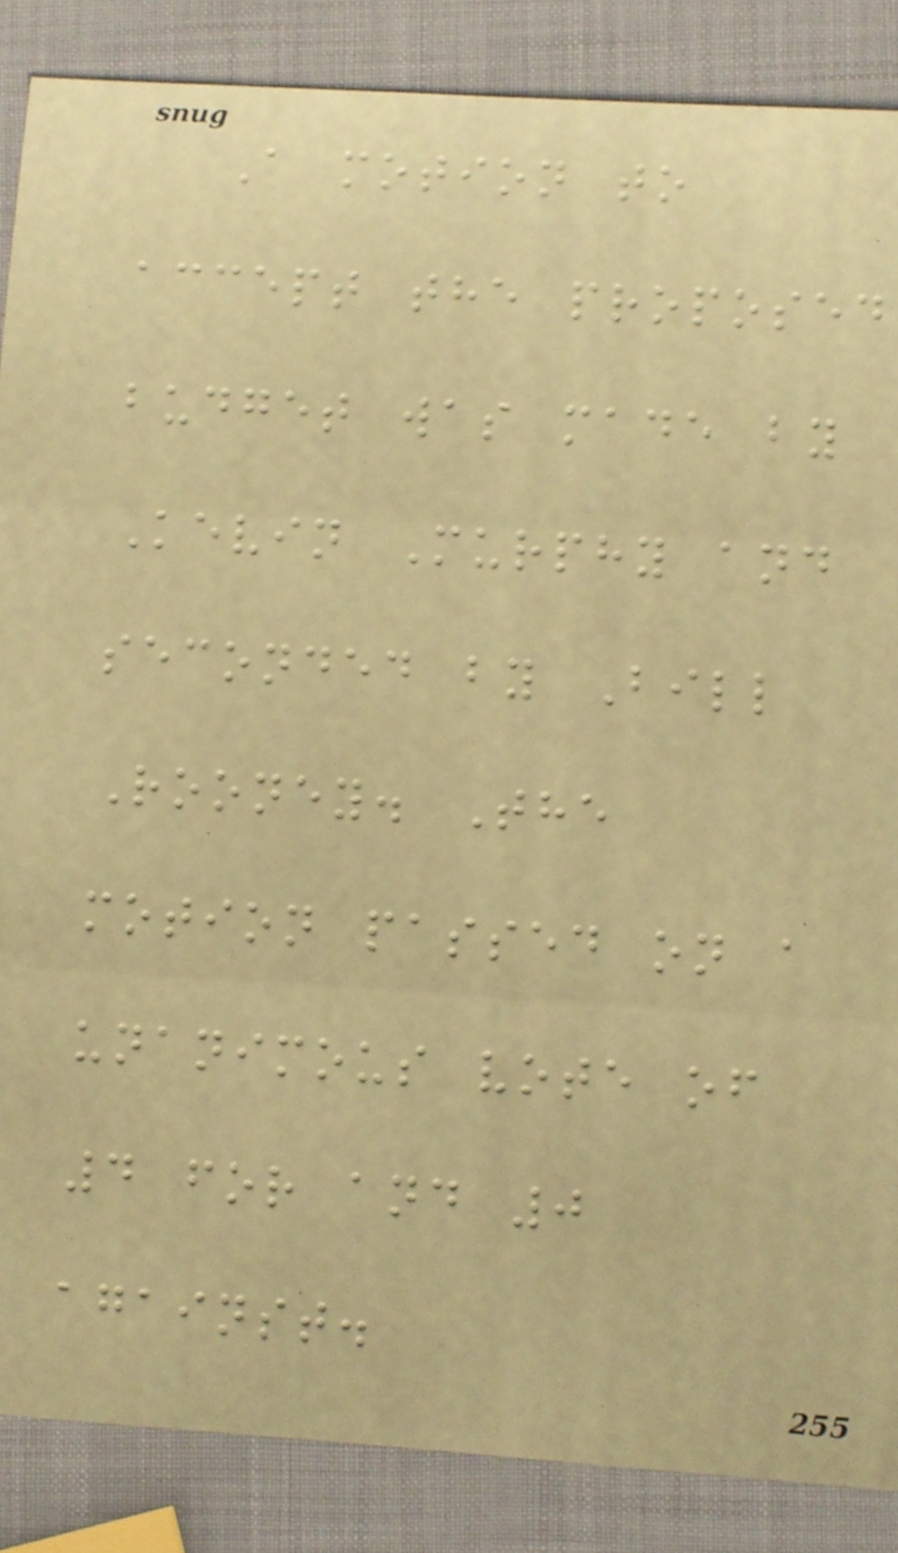A motion to
accept the proposed
budget was made by
Kevin Murphy and
seconded by Bill
Rooney. The
motion passed on a
unanimous vote of
4 for and 0
against.
